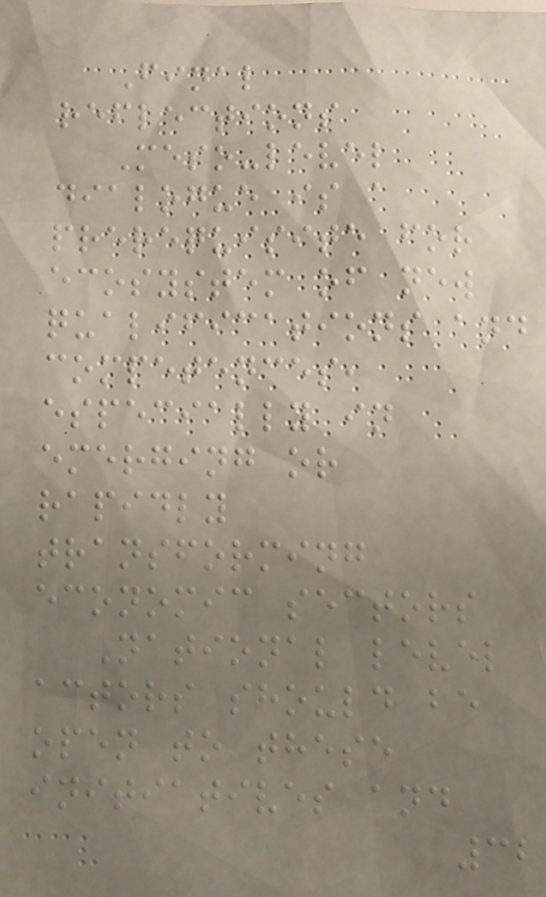Final
reflections
Meso-level
dialogue is a
prerequisite for
ecosystem of new
qualifications and
competences,
especially in
emerging or
rapidly
transforming
economic sectors
National level
actors should be
open to these
initiatives and
32
